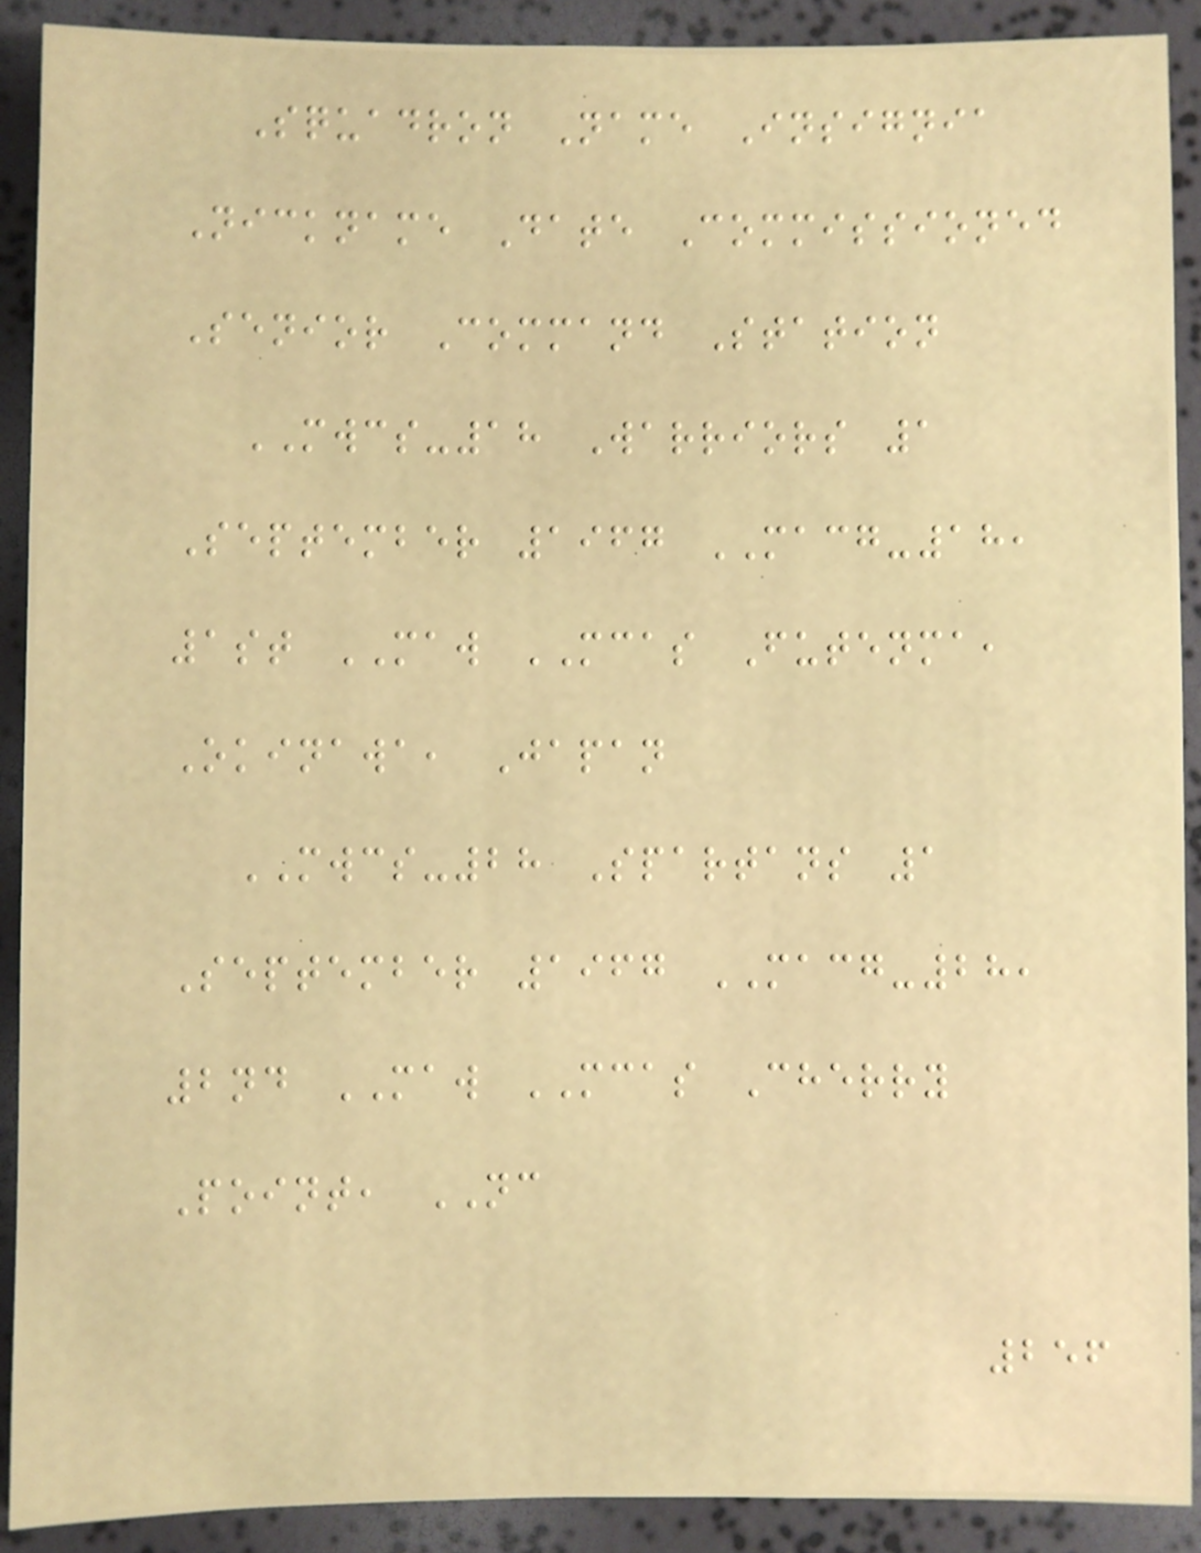Squadron Name Insignia
Nickname Date Commissioned
Senior Command Station
MWCS-18 Warriors 1
September 1967 MACG-18,
1st MAW MCAS Futenma,
Okinawa, Japan
MWCS-28 Spartans 1
September 1967 MACG-28,
2nd MAW MCAS Cherry
Point, NC
256
